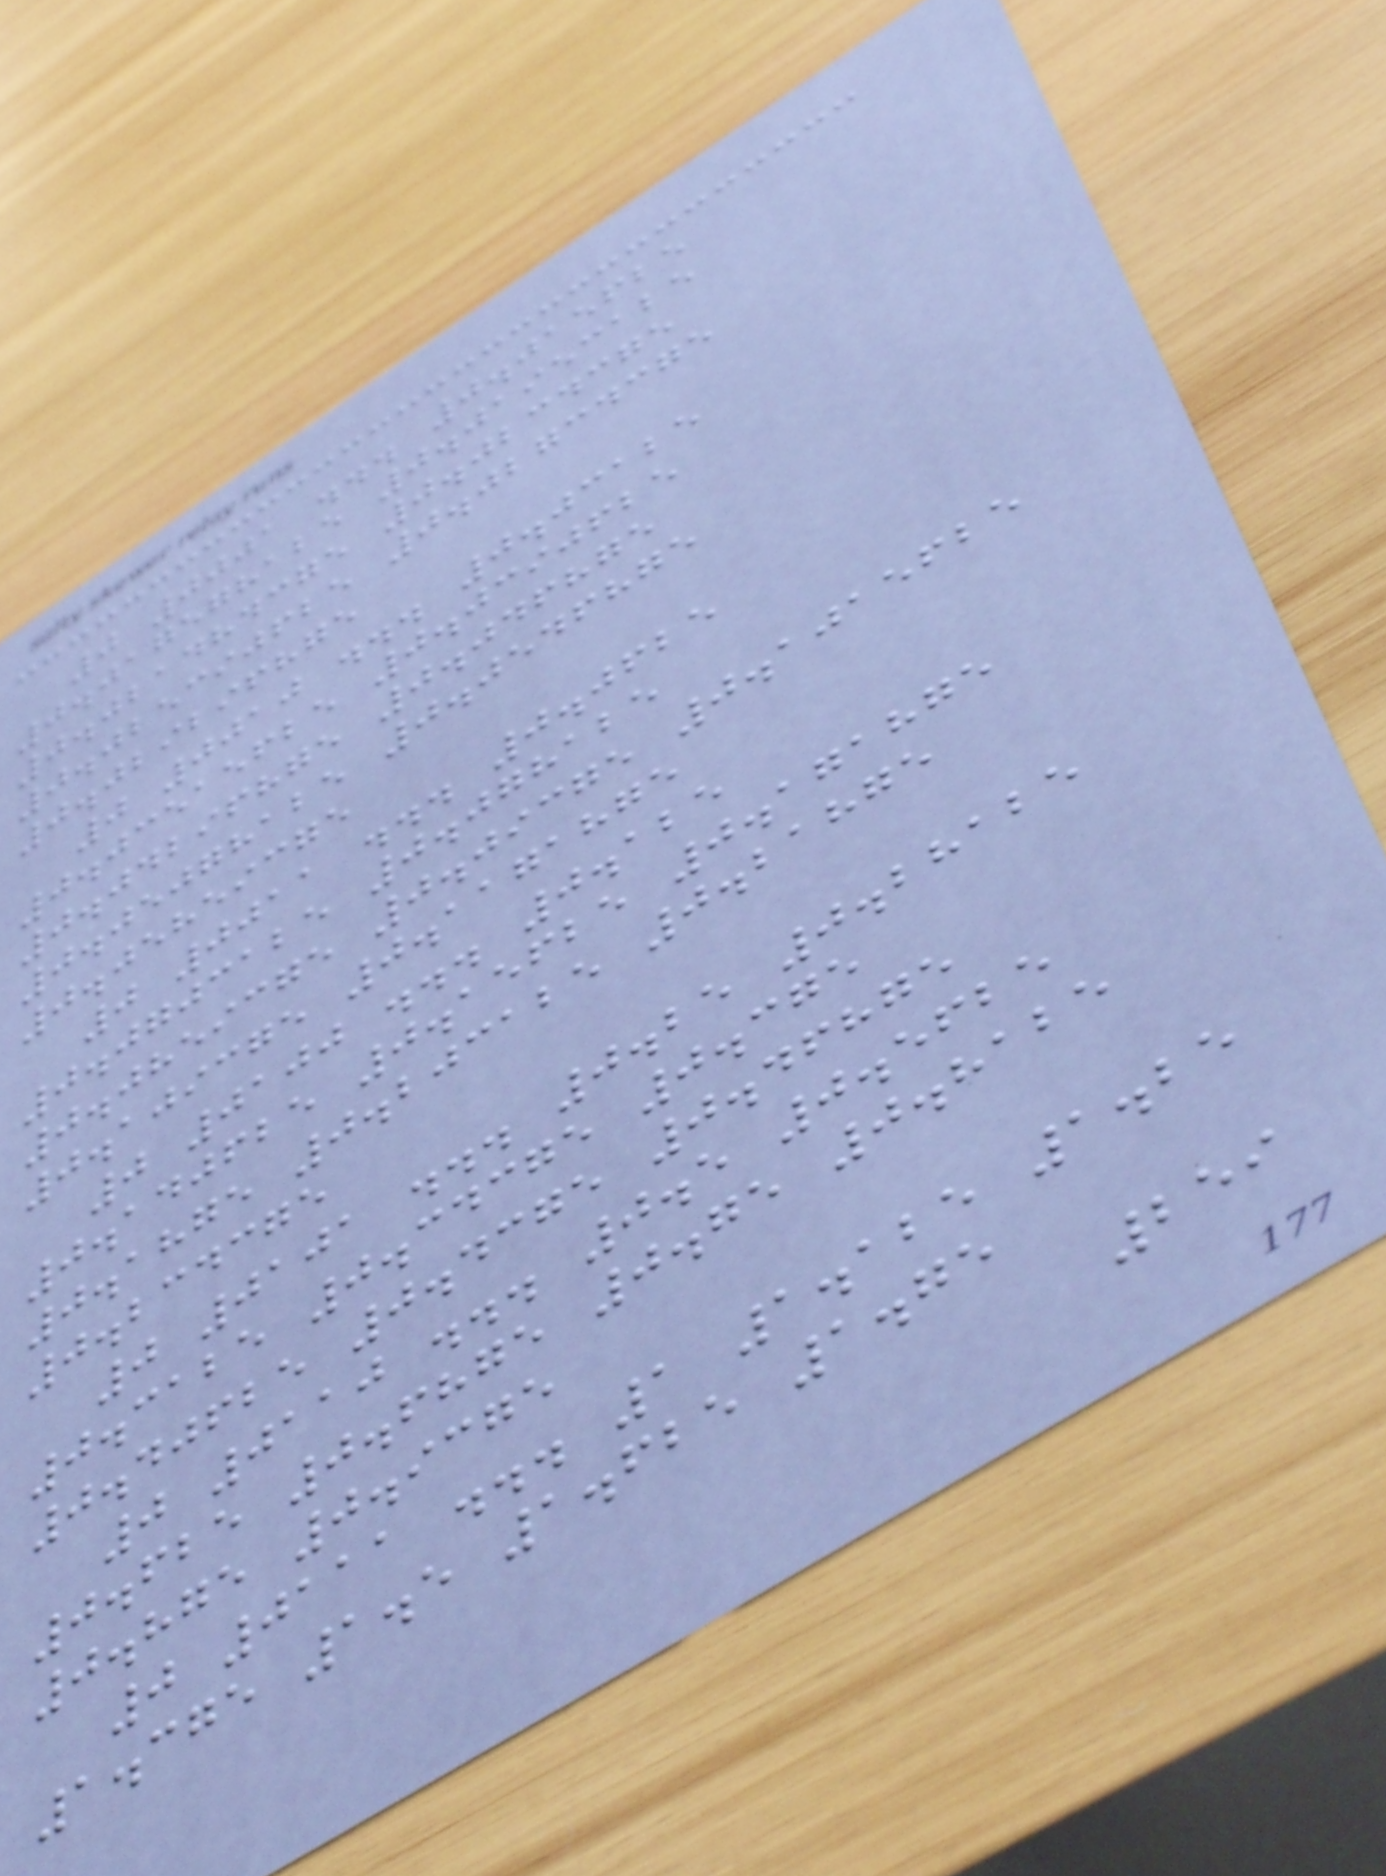0 0001 ... 0.015625
0.017578125 0.01953125
0.021484375 0.0234375
0.025390625 0.02734375
0.029296875
0 0010 ... 0.03125
0.03515625 0.0390625
0.04296875 0.046875
0.05078125 0.0546875
0.05859375
0 0011 ... 0.0625
0.0703125 0.078125
0.0859375 0.09375 0.1015625
0.109375 0.1171875
0 0100 ... 0.125
0.140625 0.15625 0.171875
0.1875 0.203125 0.21875
0.234375
0 0101 ... 0.25 0.28125
0.3125 0.34375 0.375
0.40625 0.4375 0.46875
0 0110 ... 0.5 0.5625
0.625 0.6875 0.75 0.8125
0.875 0.9375
0 0111 ... 1 1.125 1.25
1.375 1.5 1.625 1.75
259
